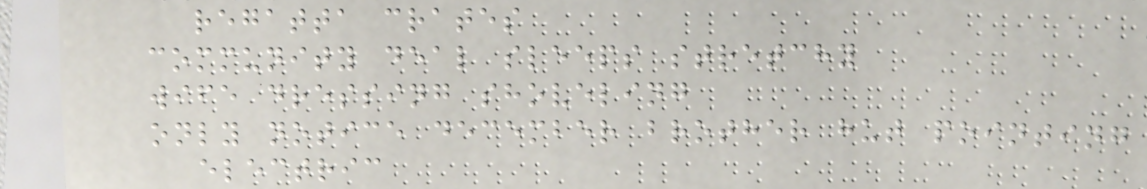regatta crates
community deal sleeps stretchy
wife dressing shoveling
only notice december brother hut pointing
electric
